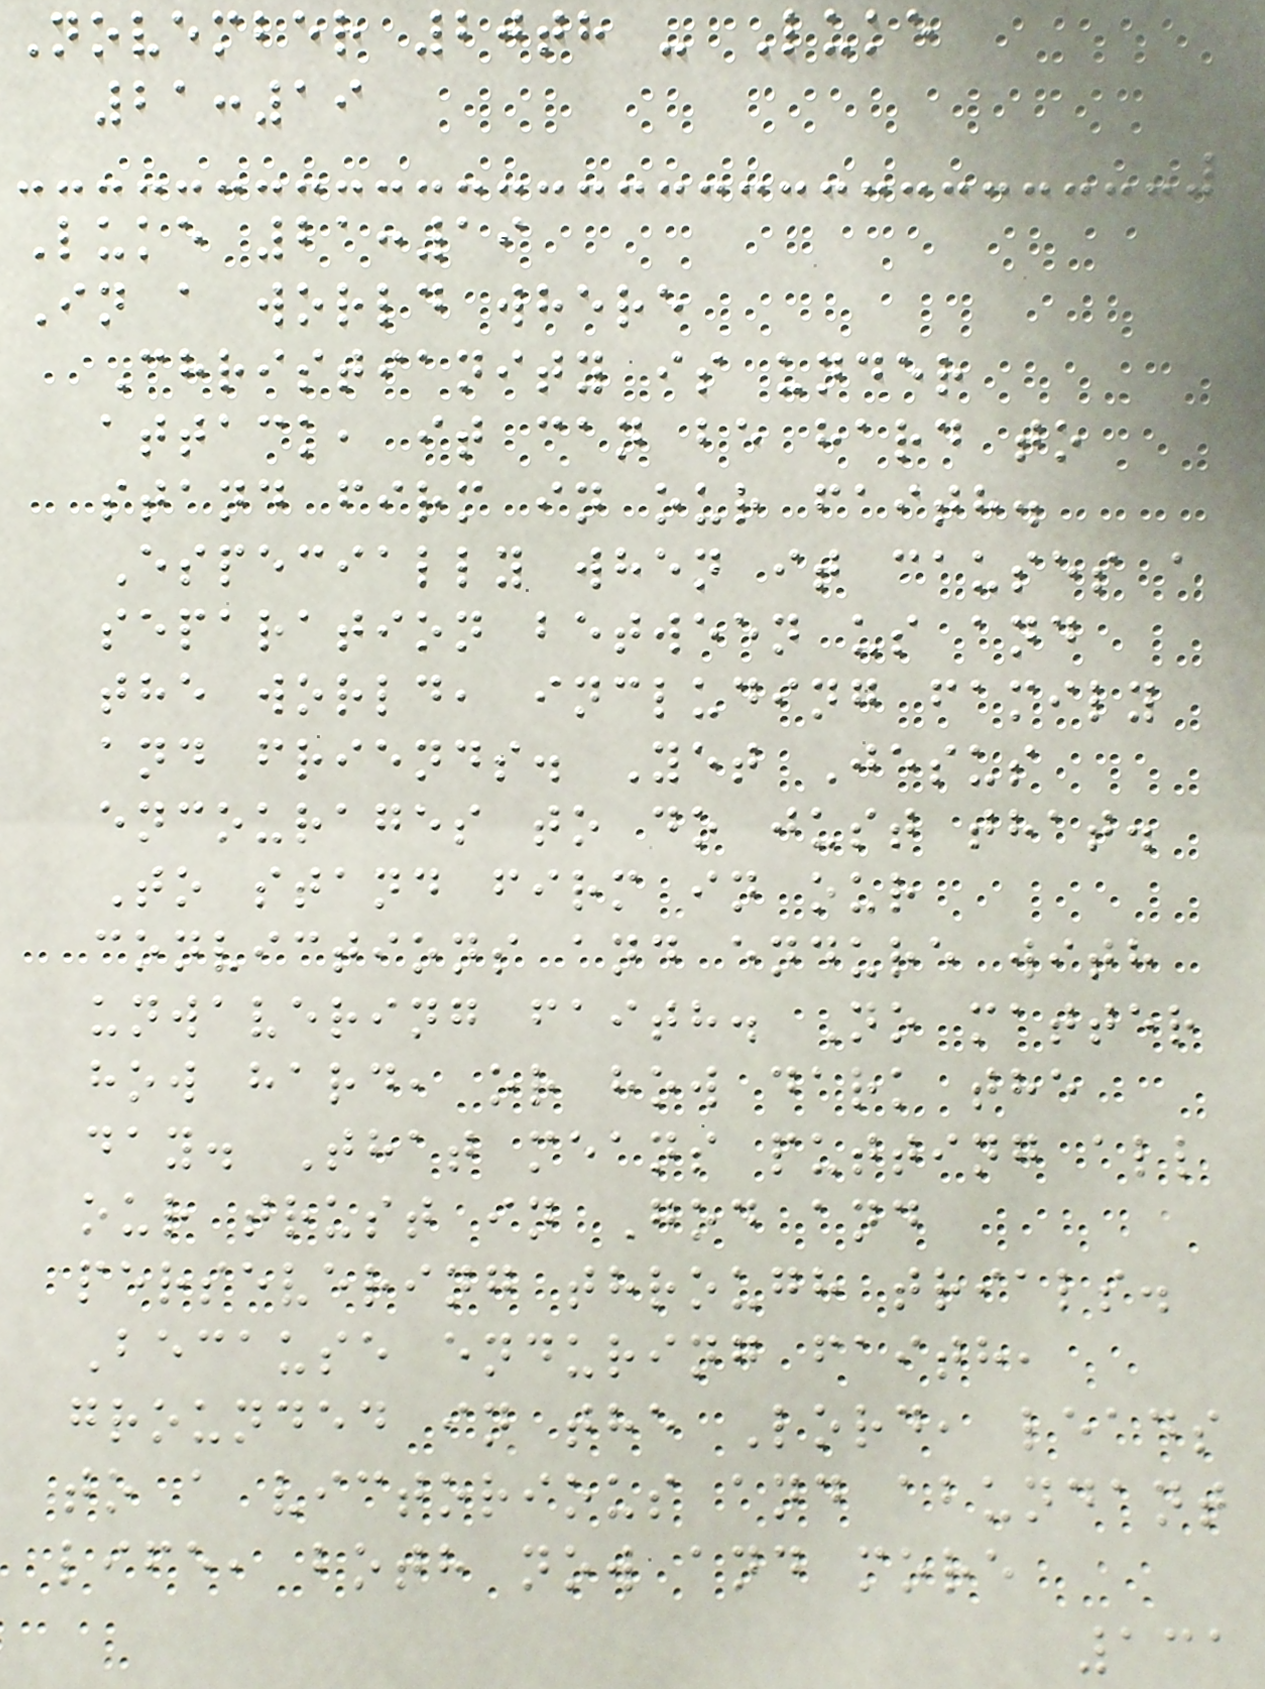November 20th - Luke
21:19
Luke 21:19
In a world where
Christianity is under
attack, it can be hard to
stand firm in our faith.
Especially when it causes a
separation between us and
the world, including family
and friends. Yet Jesus
encourages to do just that.
To stand firm in our
convictions and endure with
unwavering faith. No matter
how hard, or how dark the
day. That means putting all
our trust in God and
persevering through trials.
Because enduring faith,
grounded in the Lord, leads
to a victorious and abundant
life, both now and more
131
